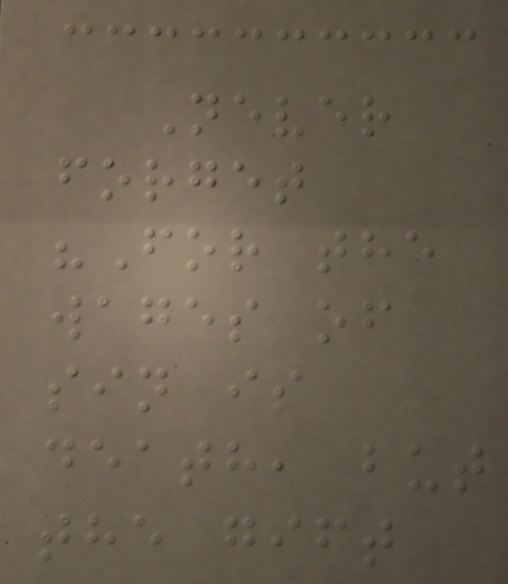Never
forget
"For the
wages of
sin is
death, but
the gift
